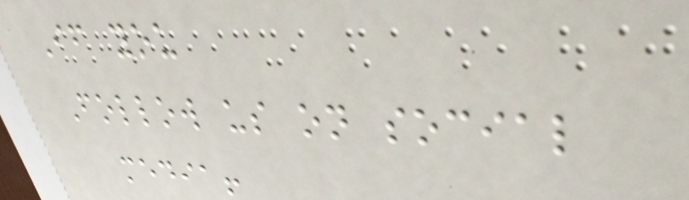If you
Follow us on social
media!
